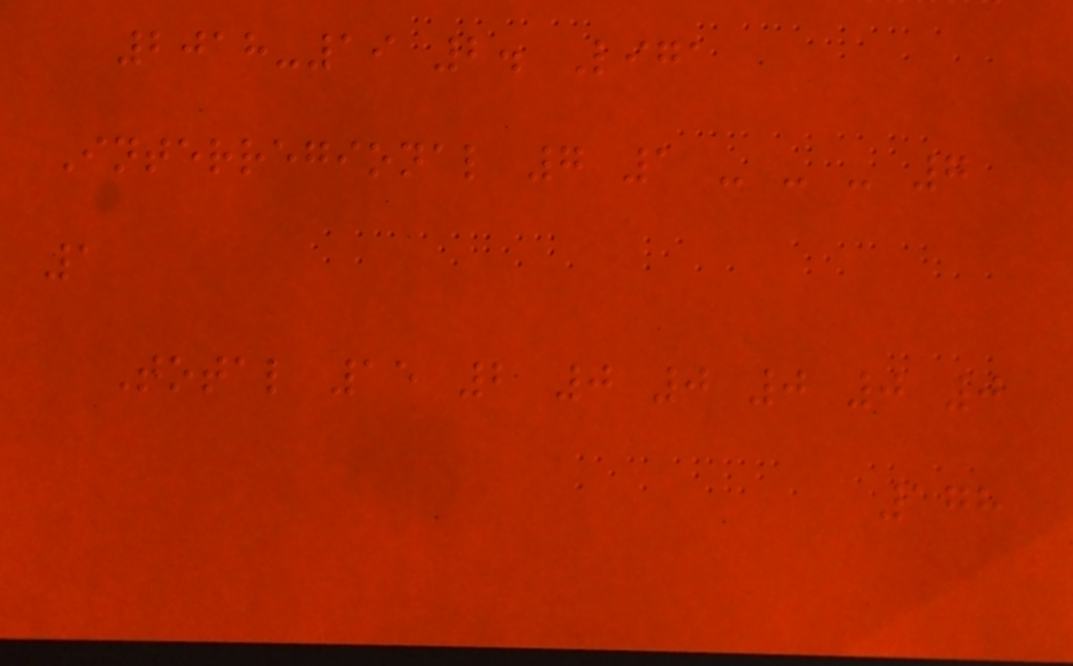2018-19 2. Liga
Interregional 7 1 - - - 7
1
Total 15 2 0 0 0 0 0
178
